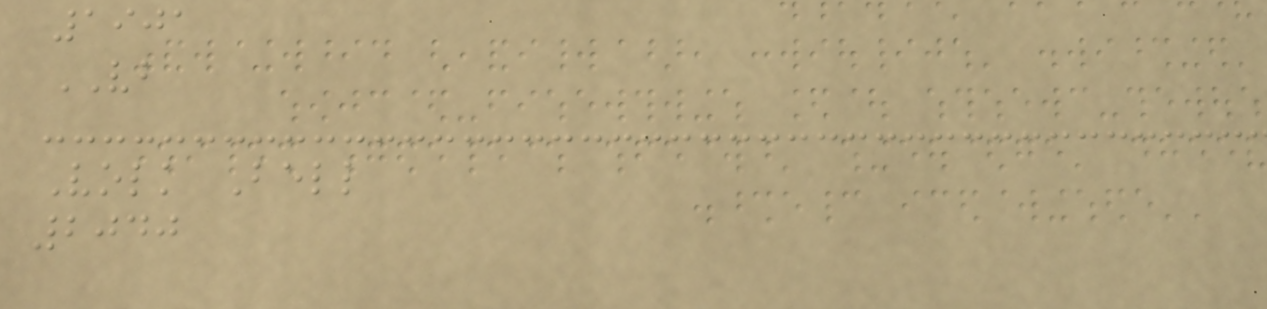1901
VB
Volk Bell
2040
